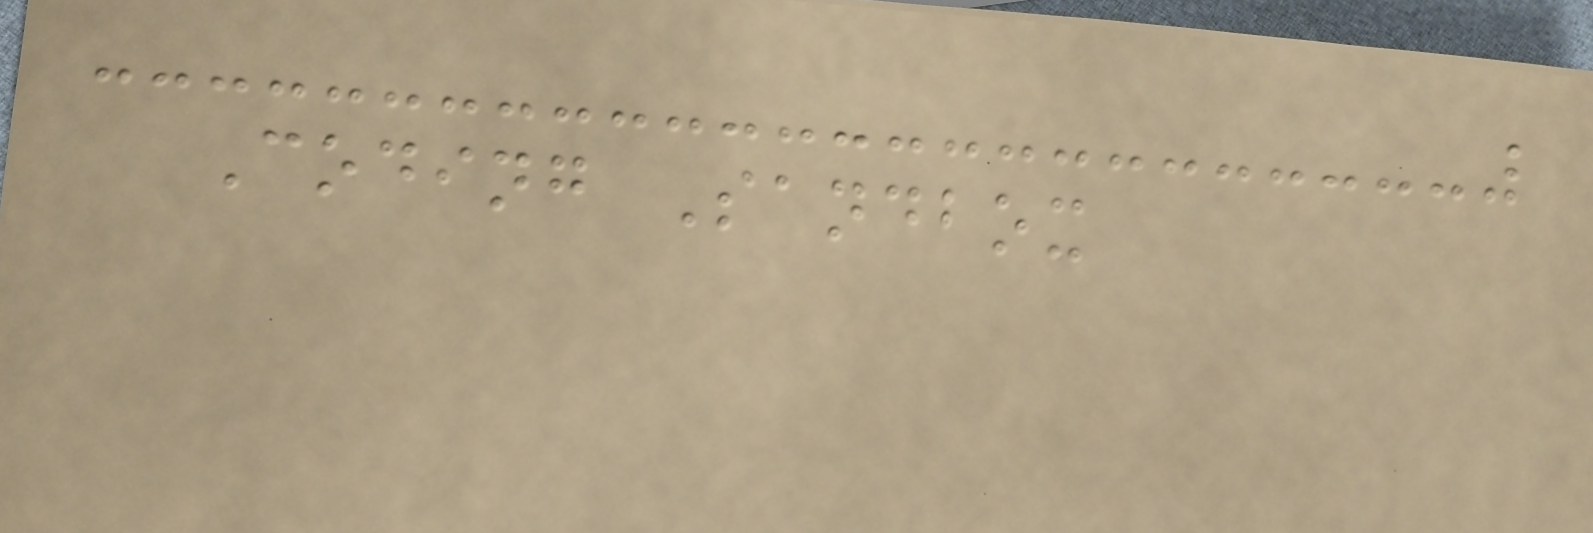Coding Sandbox
